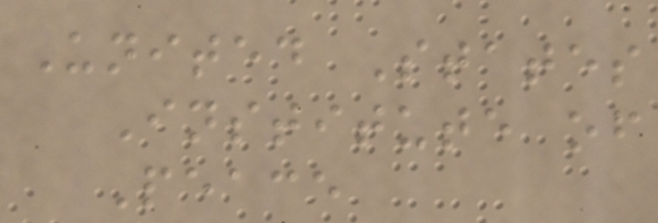United States
Institute of
Peace
